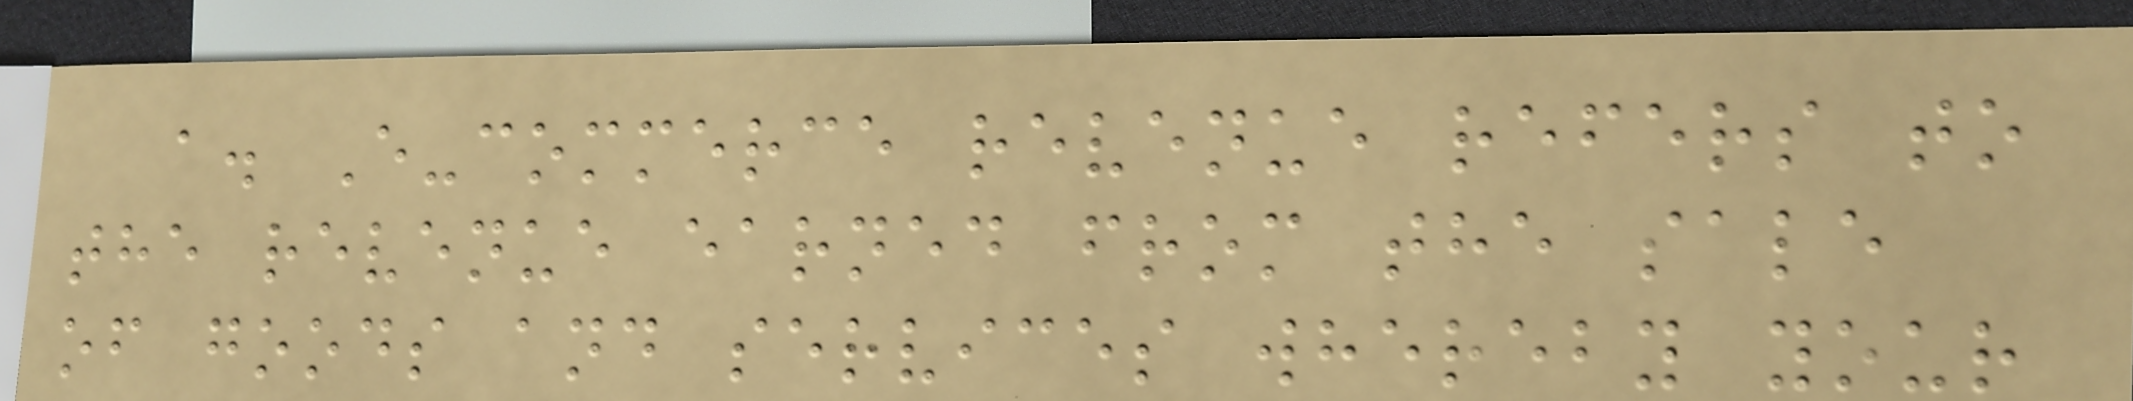a. E-commerce revenue refers to
the revenue earned from the sale
of goods and services whereby your
